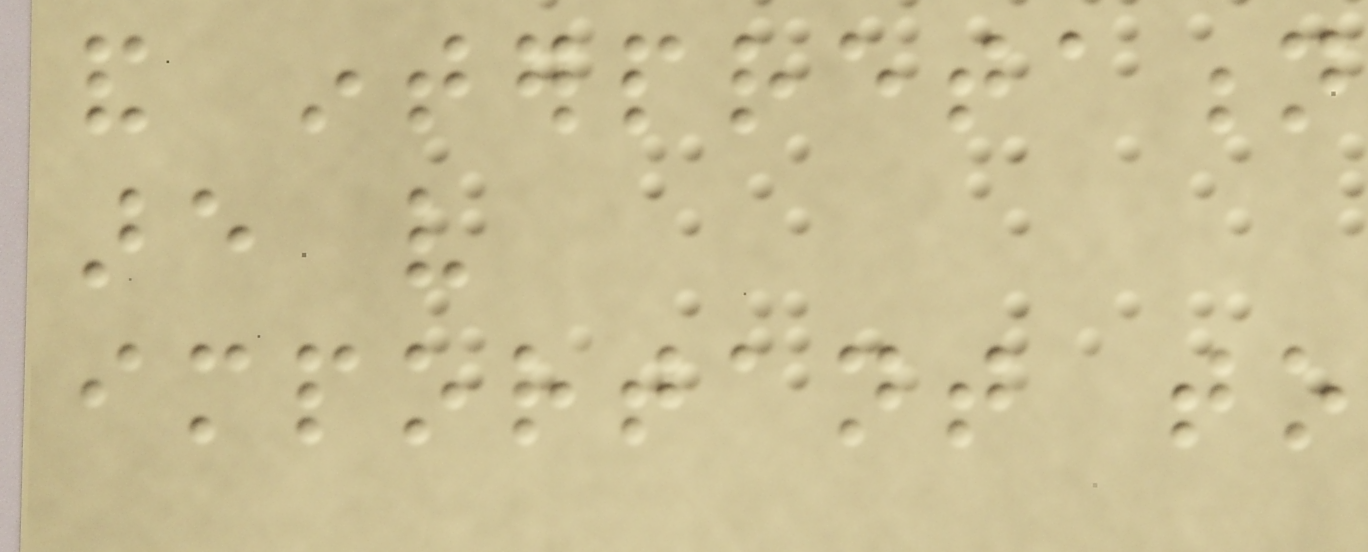and interpretation
are very
important to
